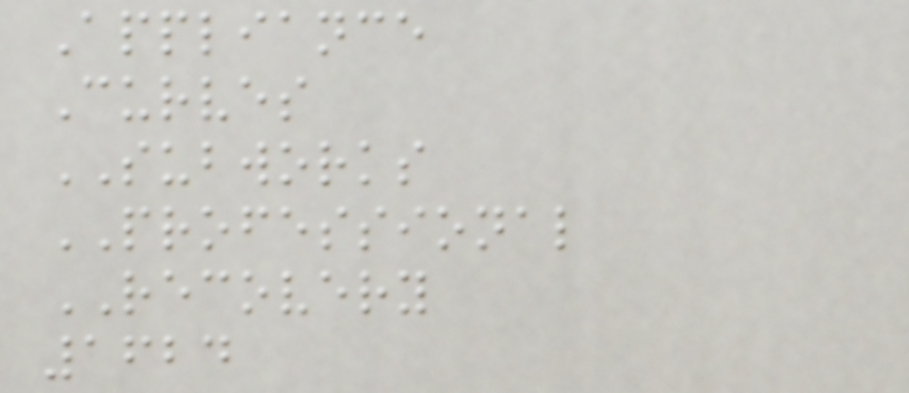Appliance
Curves
SUBWORKS
PROFESSIONAL
RECOVERY
1624
